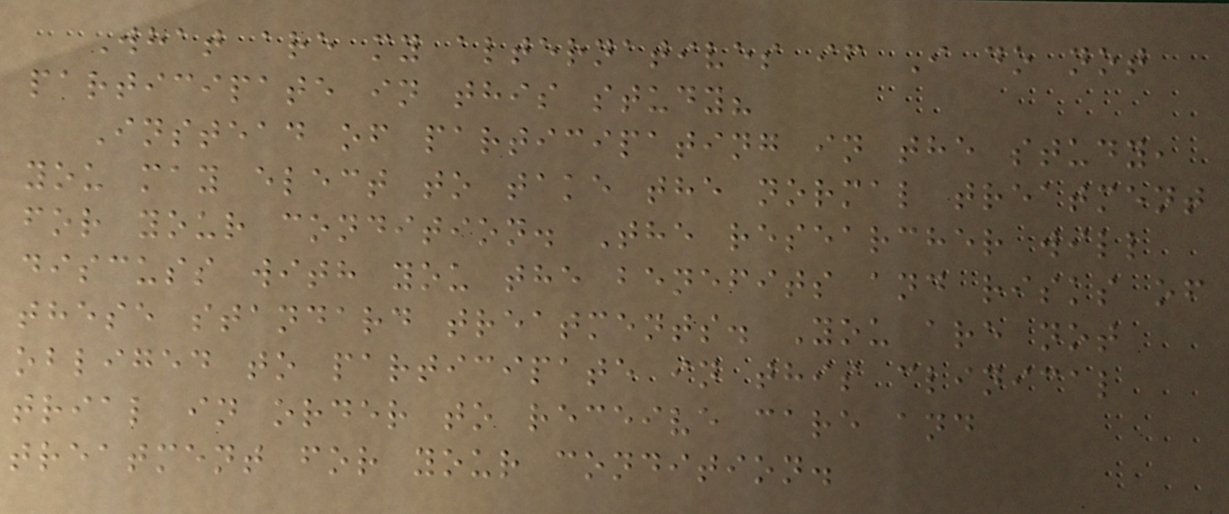What are my alternatives if I do not
participate in this study?
Instead of participating in the study,
you may elect to take the normal treatment
for your condition. The researcher will
discuss with you the benefits and risks of
these standard treatments. You are not
obliged to participate in this clinical
trial in order to receive care and
treatment for your condition.
